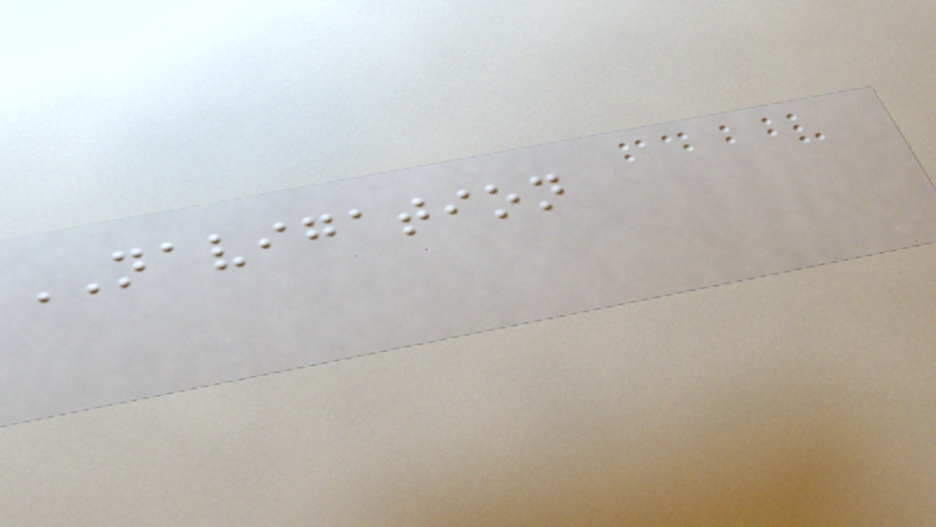NAVIGATION
